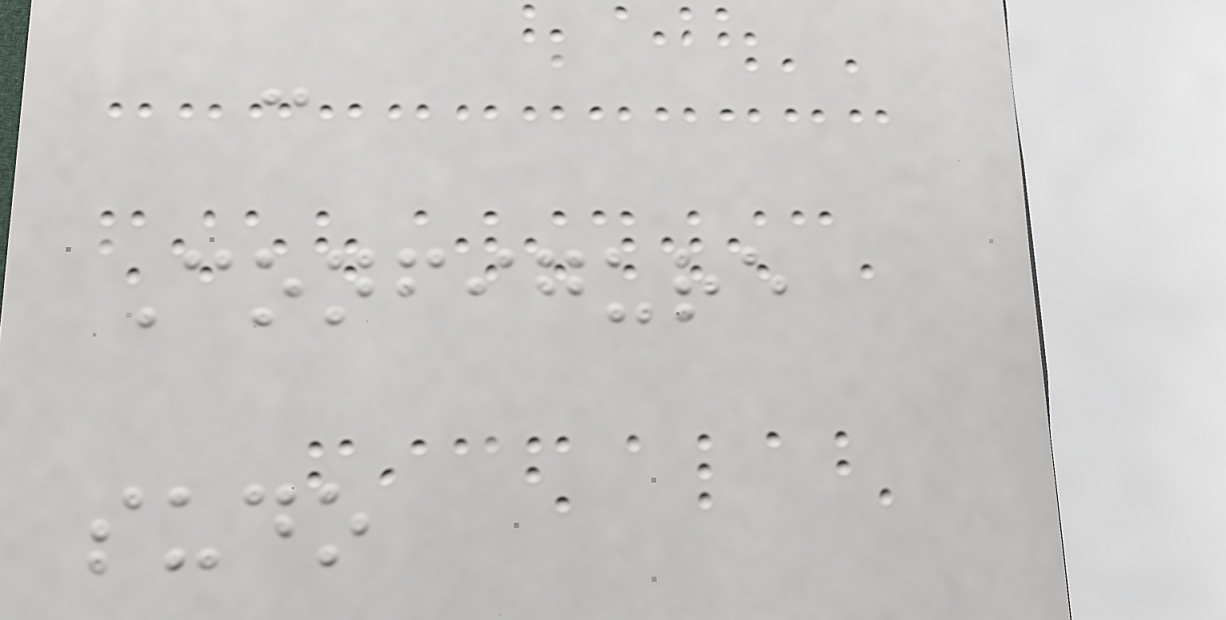-
Configure
sudo
